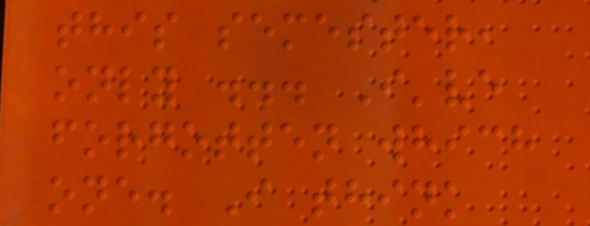this semester,
only ... I've
forgotten which
one. I think
